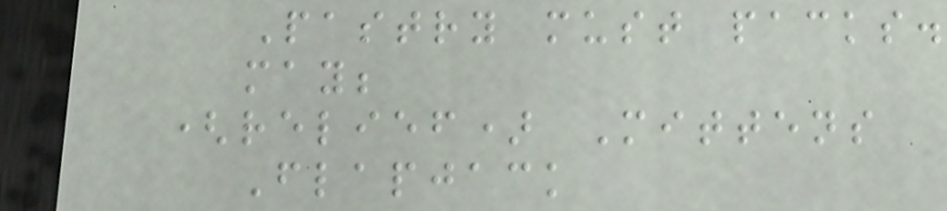Pastry must packs.
may;
(relief) Mittens
Flapjack
